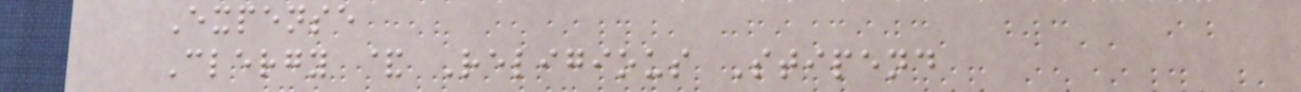Expense
Clergy & Religious Stipend
